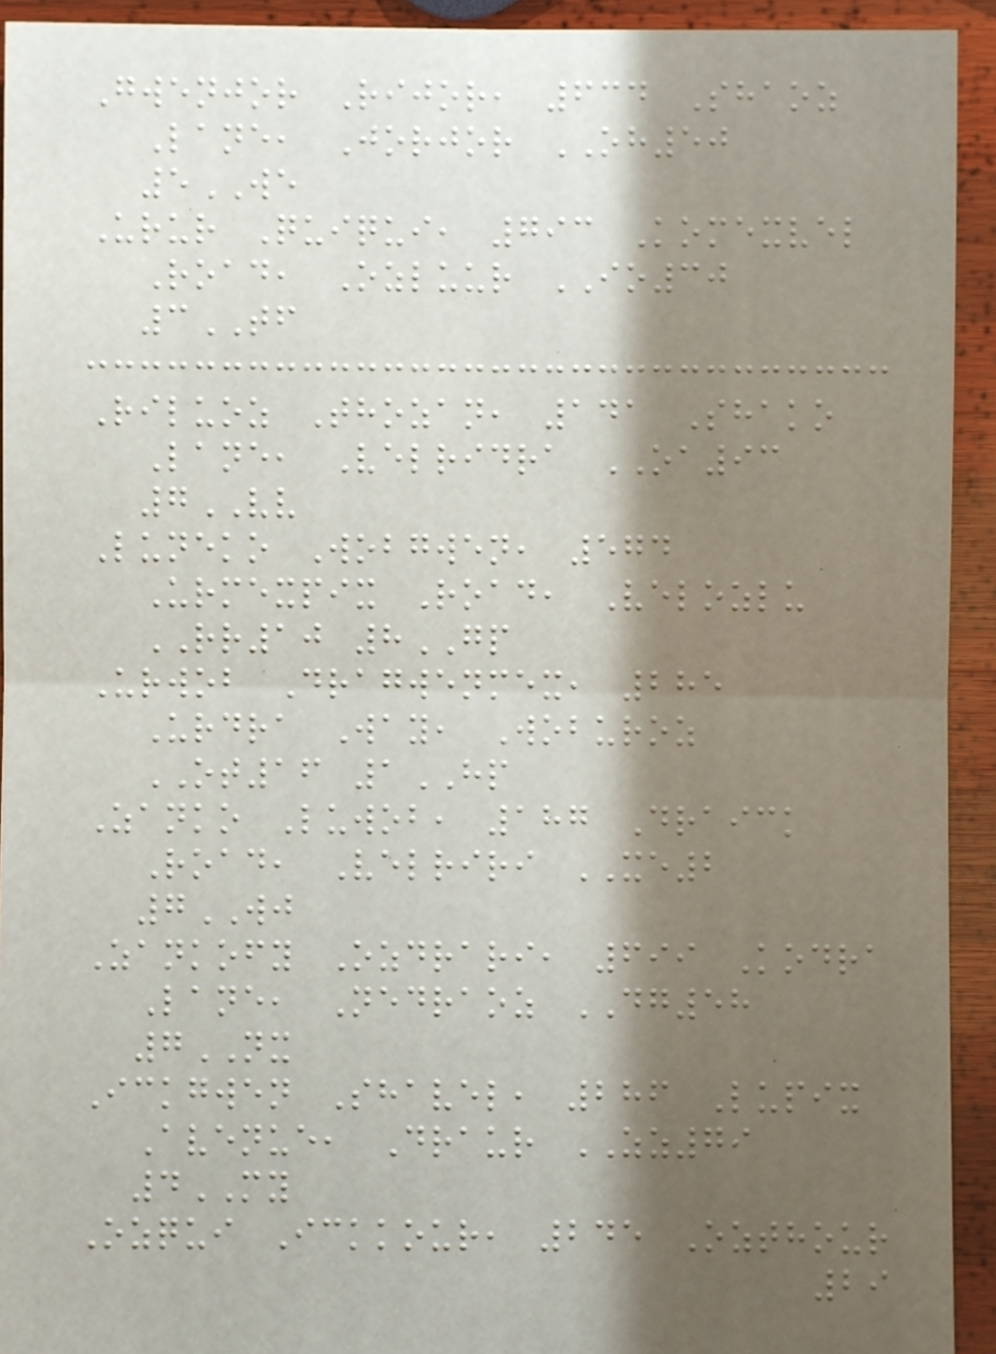Gwenjor Rijor, 634 Shaoz
Lane, Jorjor OH50
5WE
Urur Quiqui, 793 Komexvel
Road, Ozluur IO30
3TF
Riluoz Thozan, 141 Shako
Lane, Velridra OA93
7VV
Luneko Wobgwen, 574
Urmexpix Road, Velozlu
RR10 8GP
Urwob Dragwenmex, 285
Urdra Way, Woburoz
OT16 1HP
Zanko Luwob, 187 Draick
Road, Velriri XE2
7WJ
Zankofy Ozdrari, 699 Kodra
Lane, Nedraoz DG58
7NX
Ickgwen Shavel, 286 Lupix
Avenue, Draur ZZ79
4MY
Ozqui Ickkour, 245 Ozthour
29
